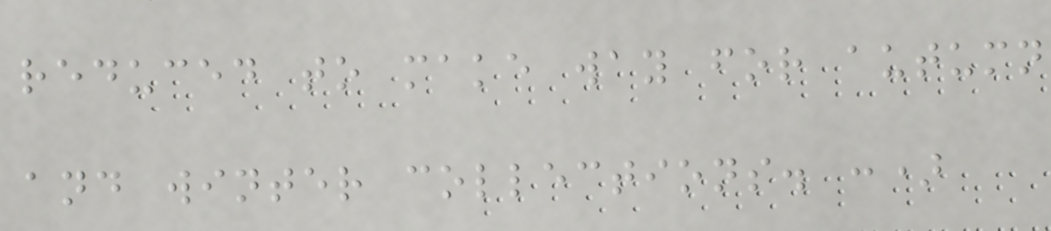reduced to make way for autumn
and winter collections. :)
